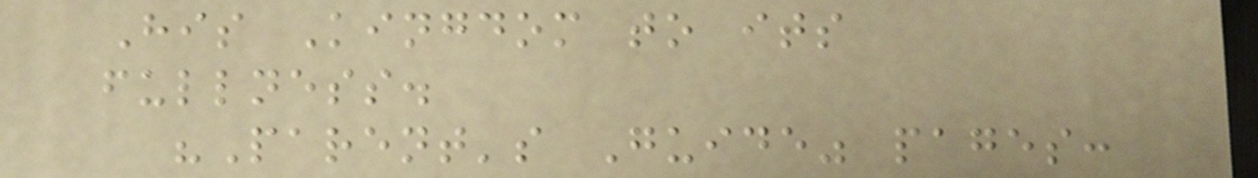His Kingdom to its
fullness.
"Parent's Guide" pages:
